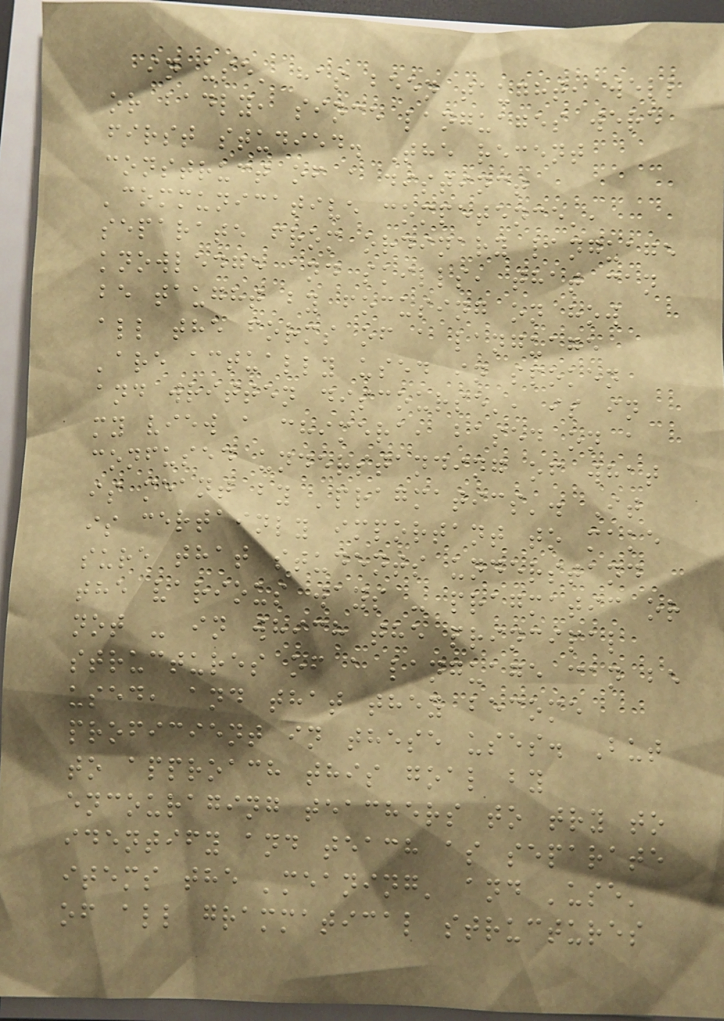in use' has been taught, well
or badly, since languages were
first studied. The recent
construct of a distinct
'communicative competence',
separate from ordinary language
knowledge and skills, that can
be taught by focusing on how
all the forms of a language
'are actually used in spoken
and written discourse', is in
my view a chimera, based on a
confused understanding of what
is meant by 'pragmatics'. It
is certainly important to make
sure that students understand
the various ways - pragmatic or
not - in which the principal
structures of a language can be
used, and that they become
proficient in these uses. But
to approach this goal by
encouraging teachers to try to
identify and teach as separate
items the 'meaning' and 'use'
of all grammatical structures
